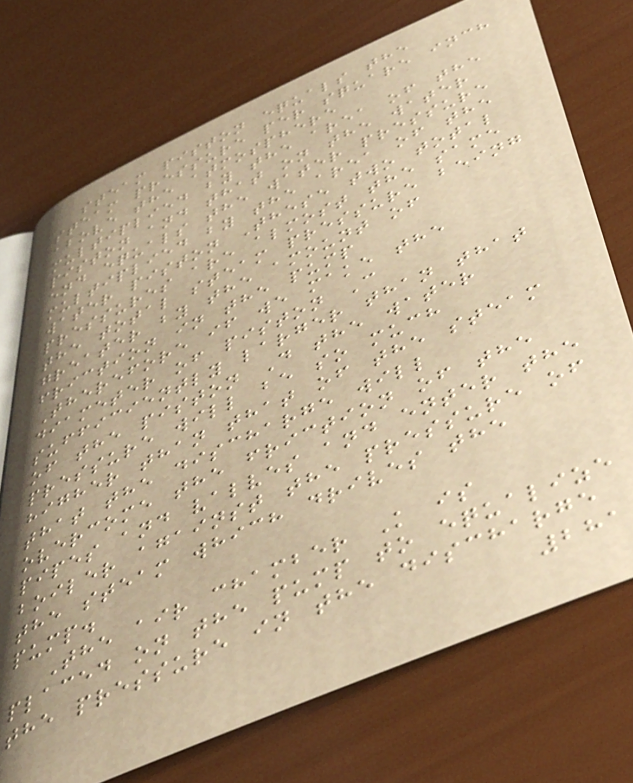steam piston equals the
steam pressure per square inch
above the atmosphere
multiplied by the area of the
piston and that on the water
end equals the water pressure
multiplied by the area of the
water piston These two total
pressures are almost the same
the total steam pressure being
greater by the amount of
friction in the pump
Therefore if we make the
diameter of piston C
sufficiently larger than that
of the piston D the water
pressure will be so much
higher than that of the steam
that the discharge will
overcome the friction of the
pipes and valves and enter the
boiler against the pressure of
the steam which drives the
pump.
The air chamber K is
placed on the pump to equalize
the pressure in the discharge
281
